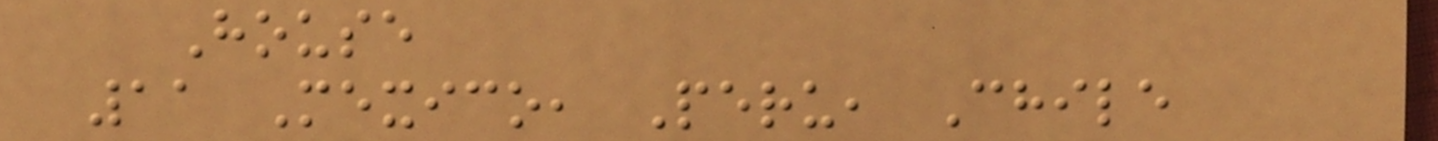House
11 Mexico, Peru, Chile
